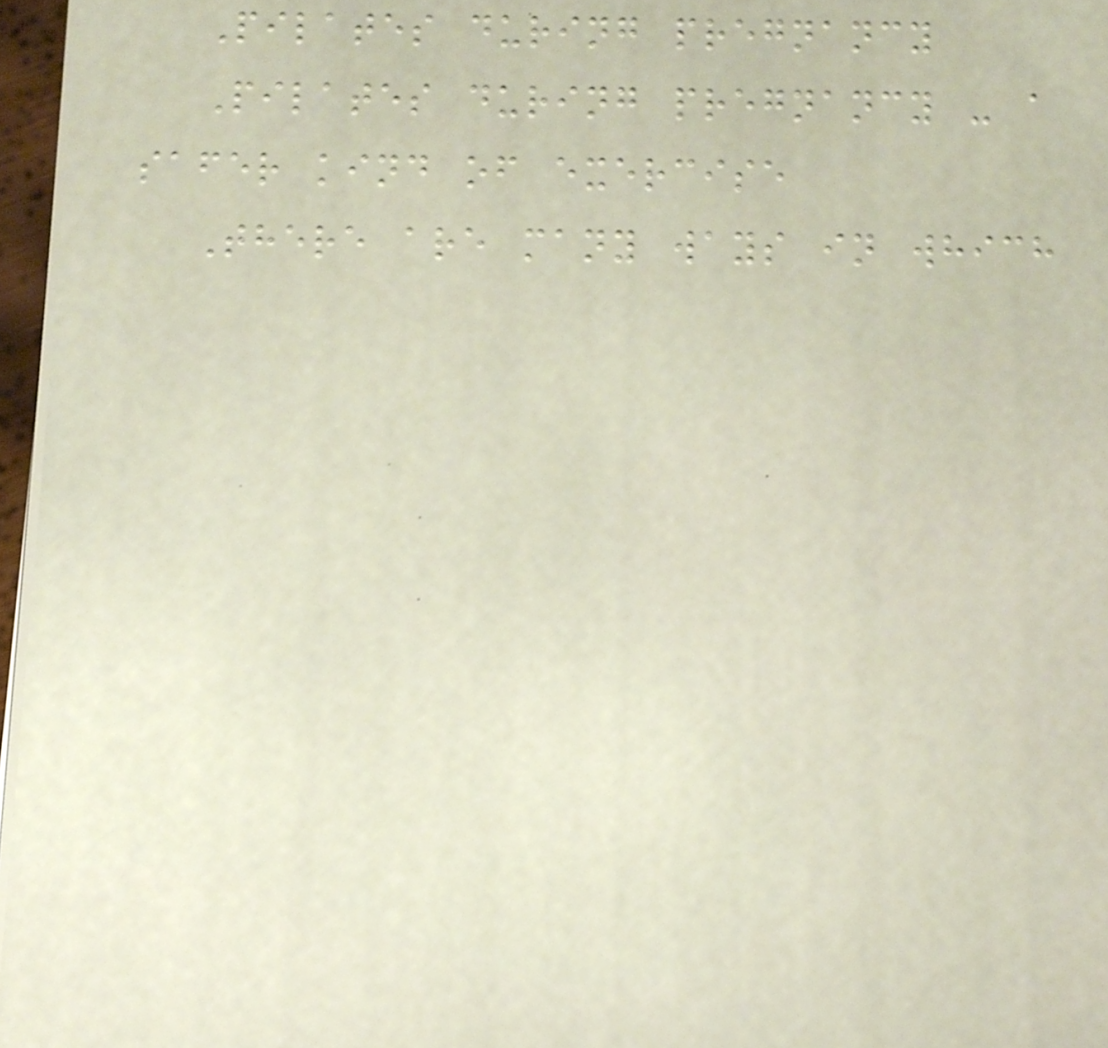Pilates during pregnancy
Pilates during pregnancy - a
safer kind of exercise
There are many ways in which
